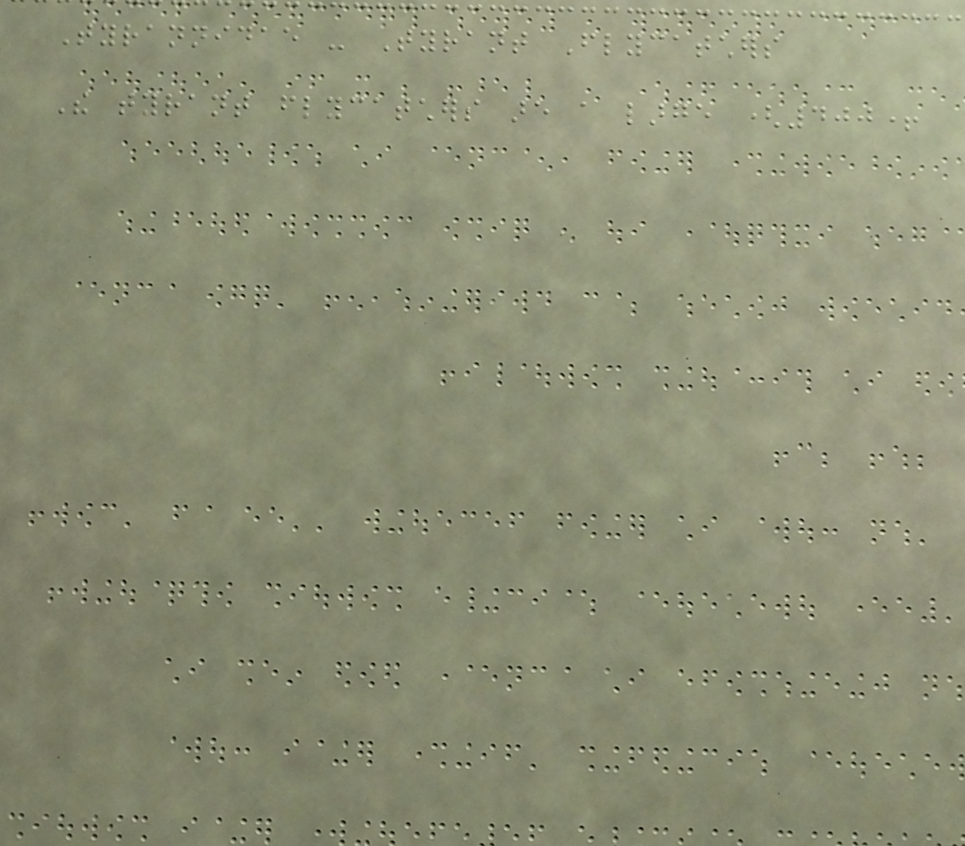Tyrannidae - Tyrant Flycatchers
The tyrant flycatchers are a large (400+
